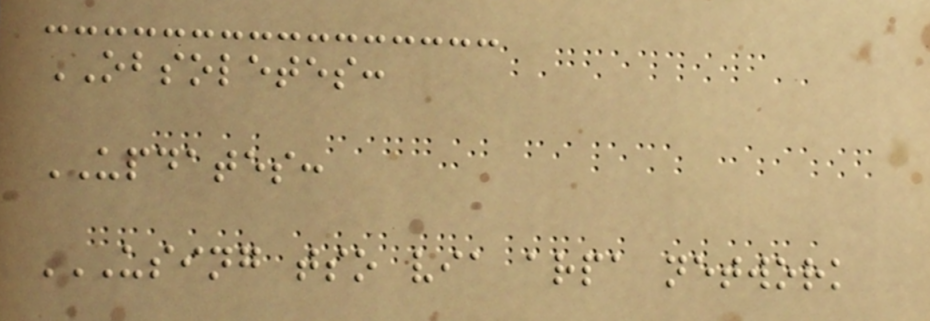OBSOLETES:
UPDATES:
USING TSO VIA ARPA NETWORK
